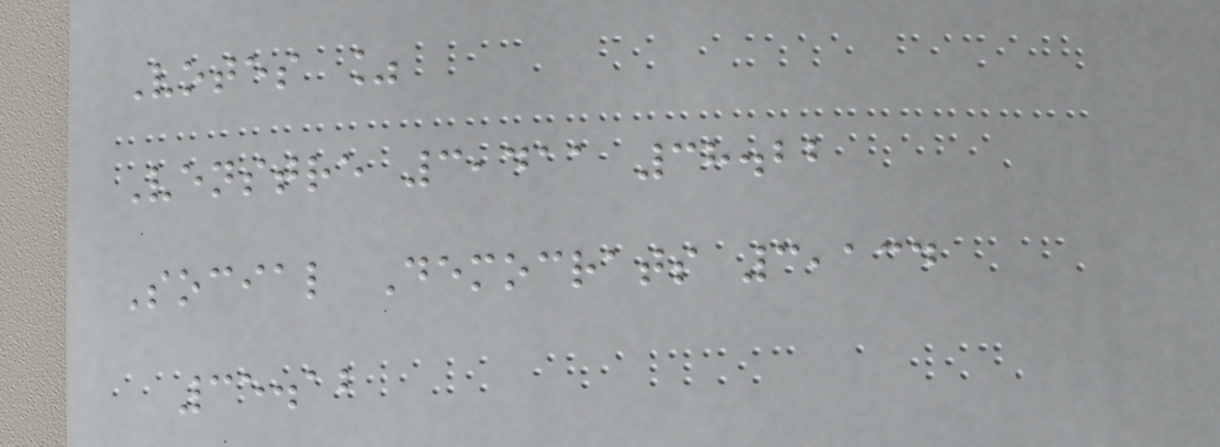Votes %
Venstre 3,411 38.22
Social Democrats 3,134
35.12
